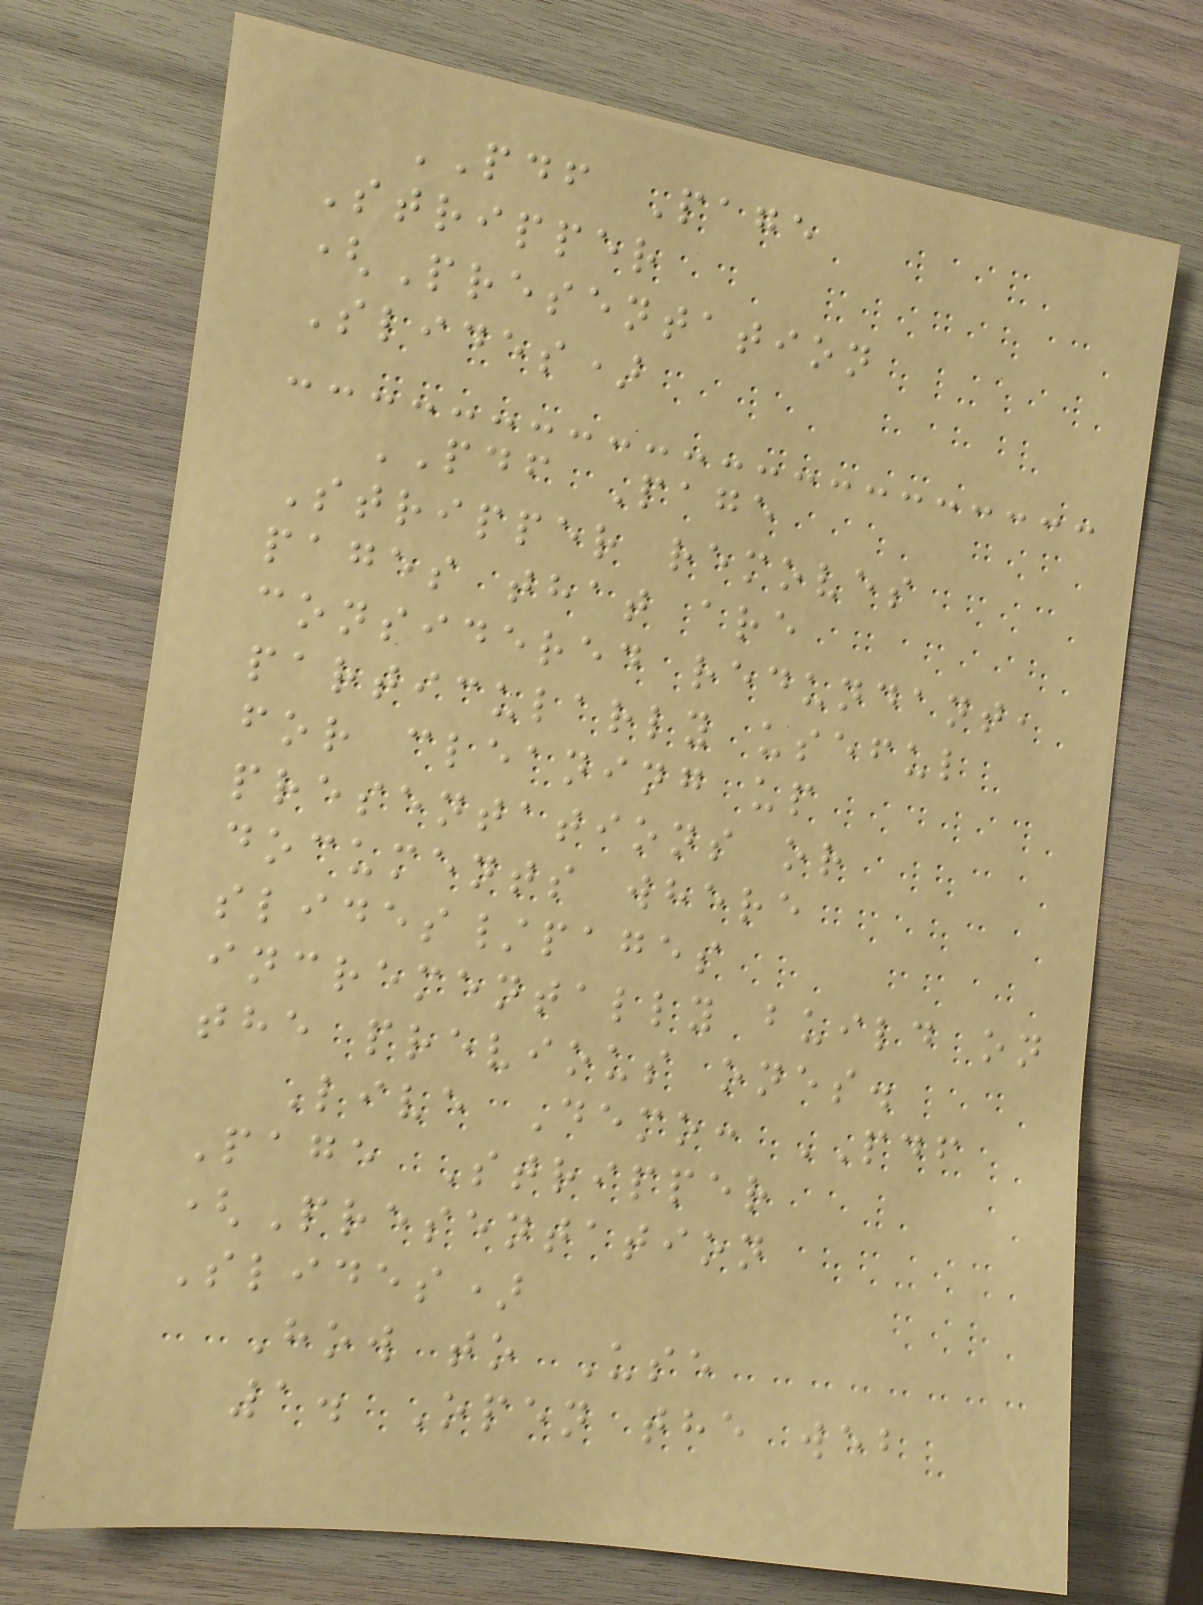PDF Page
Stripper
(Presentation
Slides)
PDF Page
Stripper removes
pages that are
considered redundant,
particularly useful
for cleaning up
presentations or
documents where
slides/pages
incrementally build on
the previous ones.
Live Demo: PDF
Page Stripper
(Presentation
Slides)
How to Use
1. Open the web
